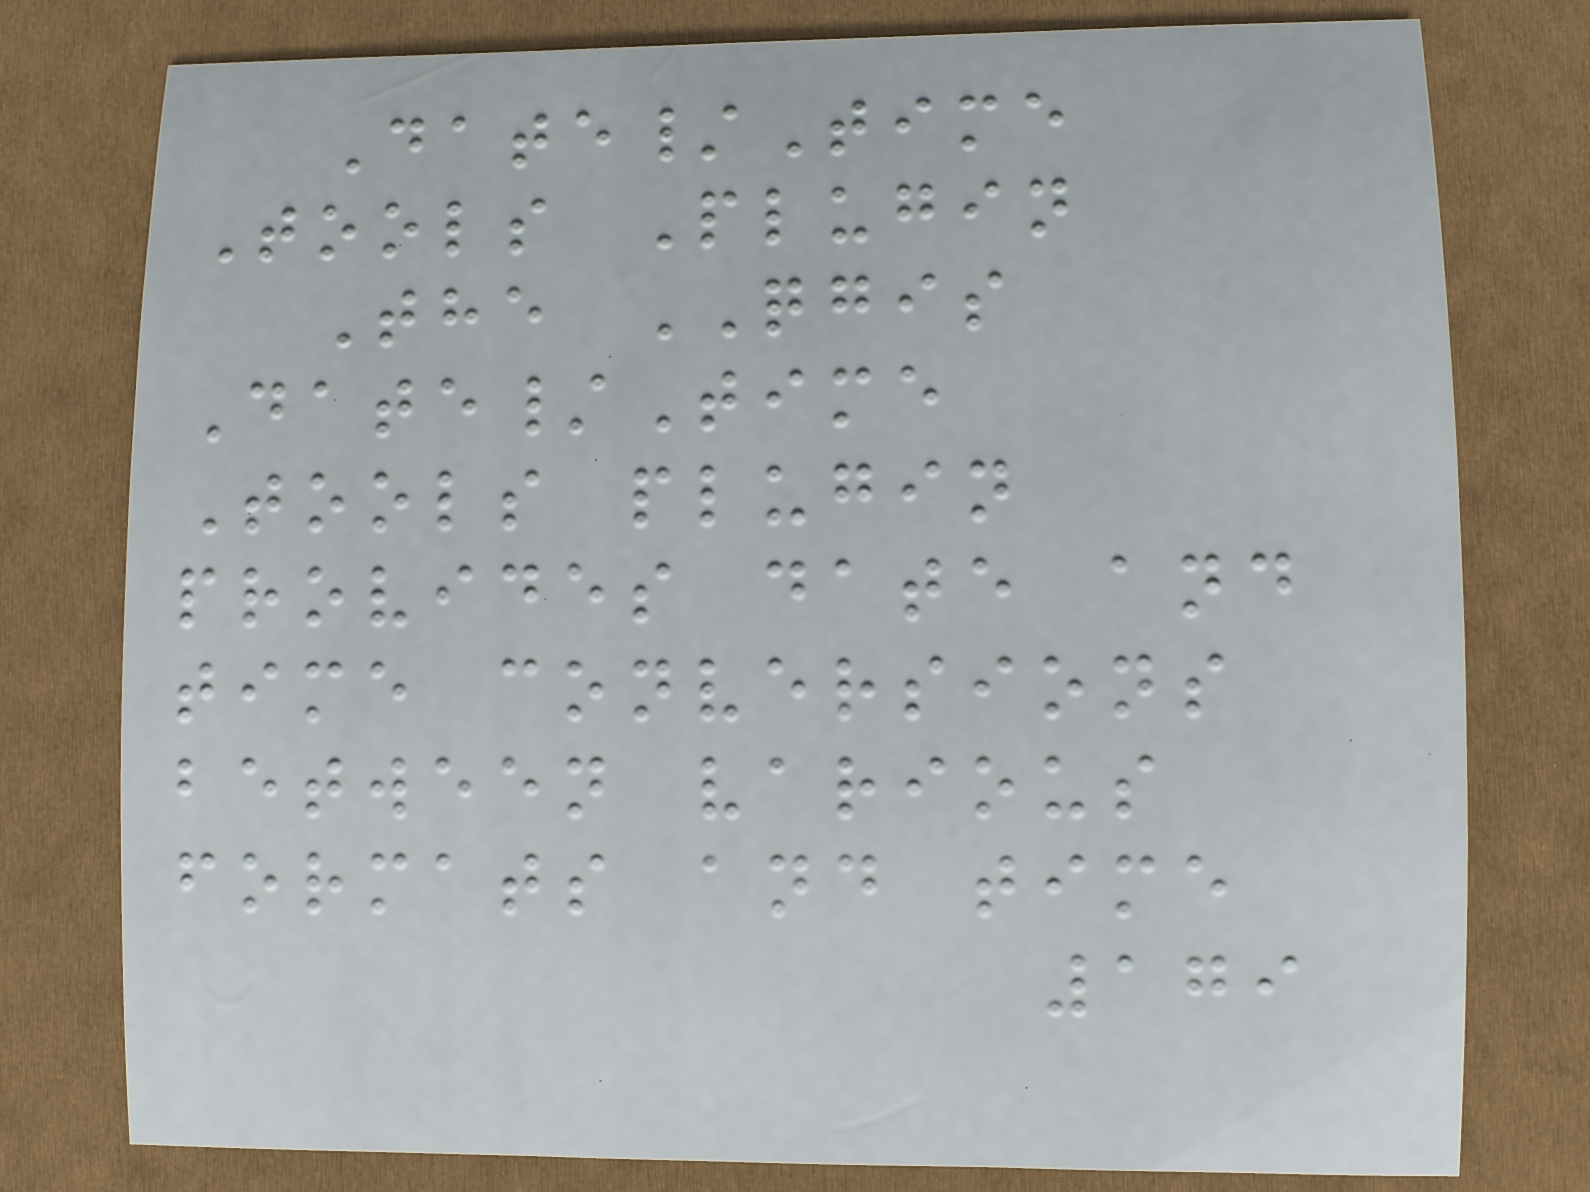Date/Time
Tools Plugin
The QGIS
Date/Time
Tools plugin
provides date and
time conversions
between various
formats and time
179
